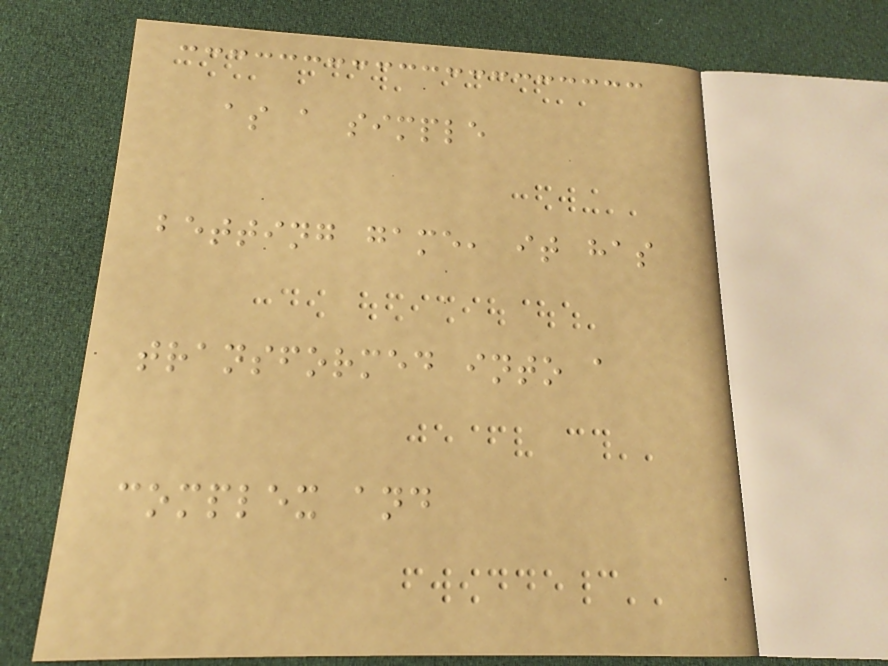as a simple
betting game, it has
transformed into a
complex and
